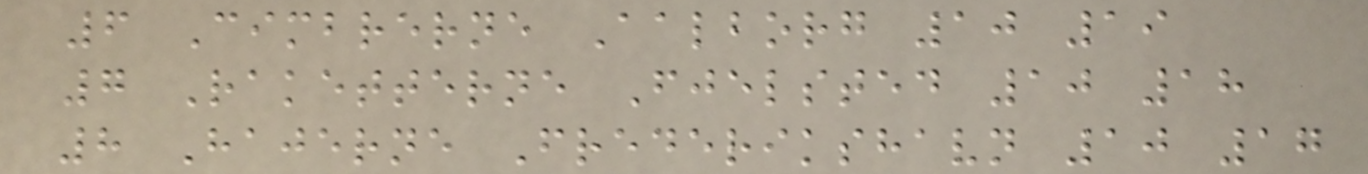6 Cimbrerne Aalborg 10 19
7 Raketterne Fjelsted 10 18
8 Hajerne Frederikshavn 10 17
